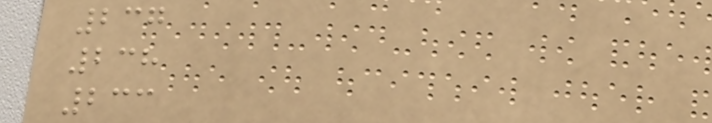237
238
233
